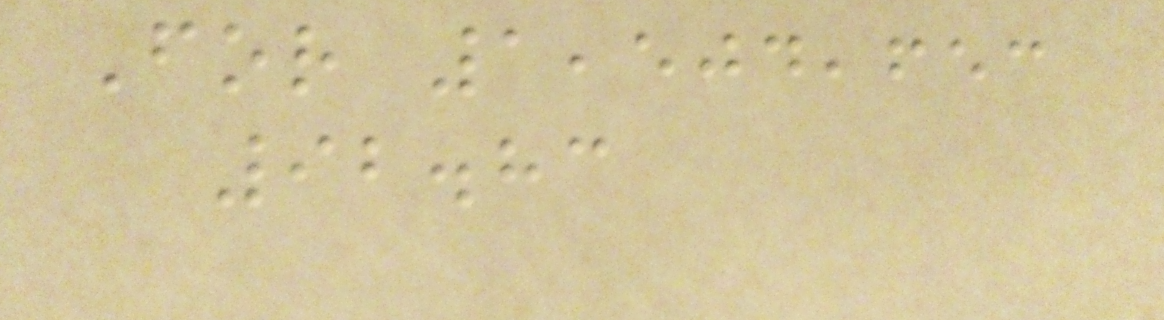For 1,504,653
92.83
